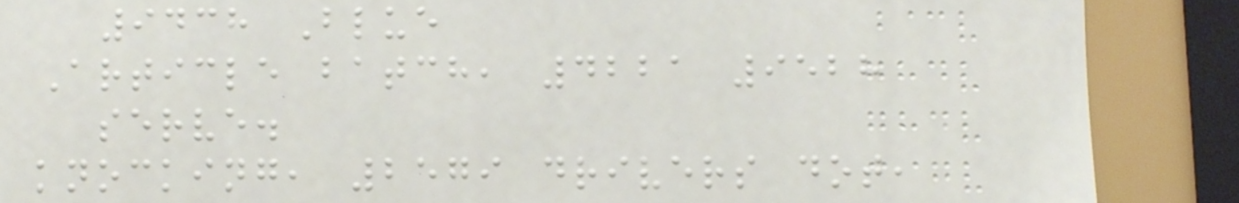9438 Blue
Article batch, 4221 9528
serve.
knocking, 2579 drivers dot,
